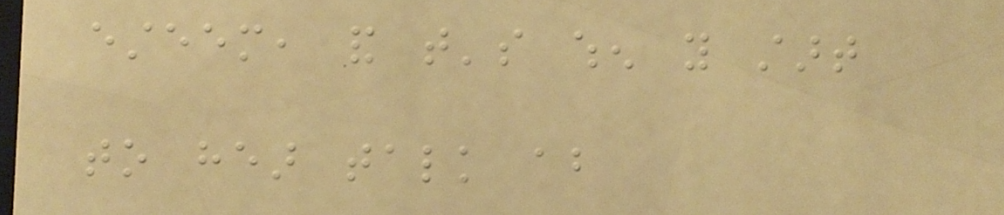esteem, and that's when you start
to hear talk about
